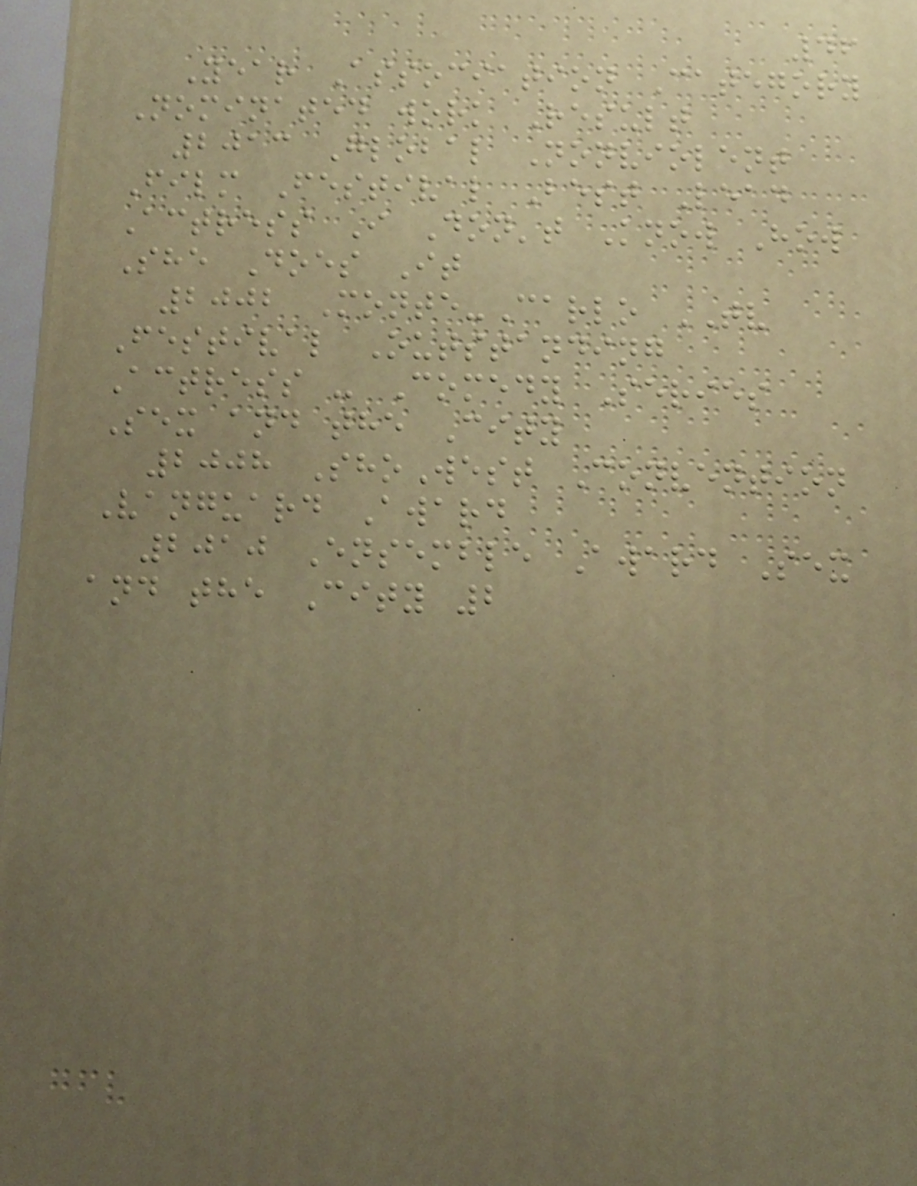46
Year Association Category
Nominated work Result
2013 Global Nonviolent
Film Festival Best Lead
Actress I Don't Know How
She Does It
2002 Monte-Carlo TV
Festival Outstanding
Actress - Comedy Series
Sex and the City
2008 ShoWest Convention
Vanguard Award
2010 Ensemble Award Sex
and the City 2
